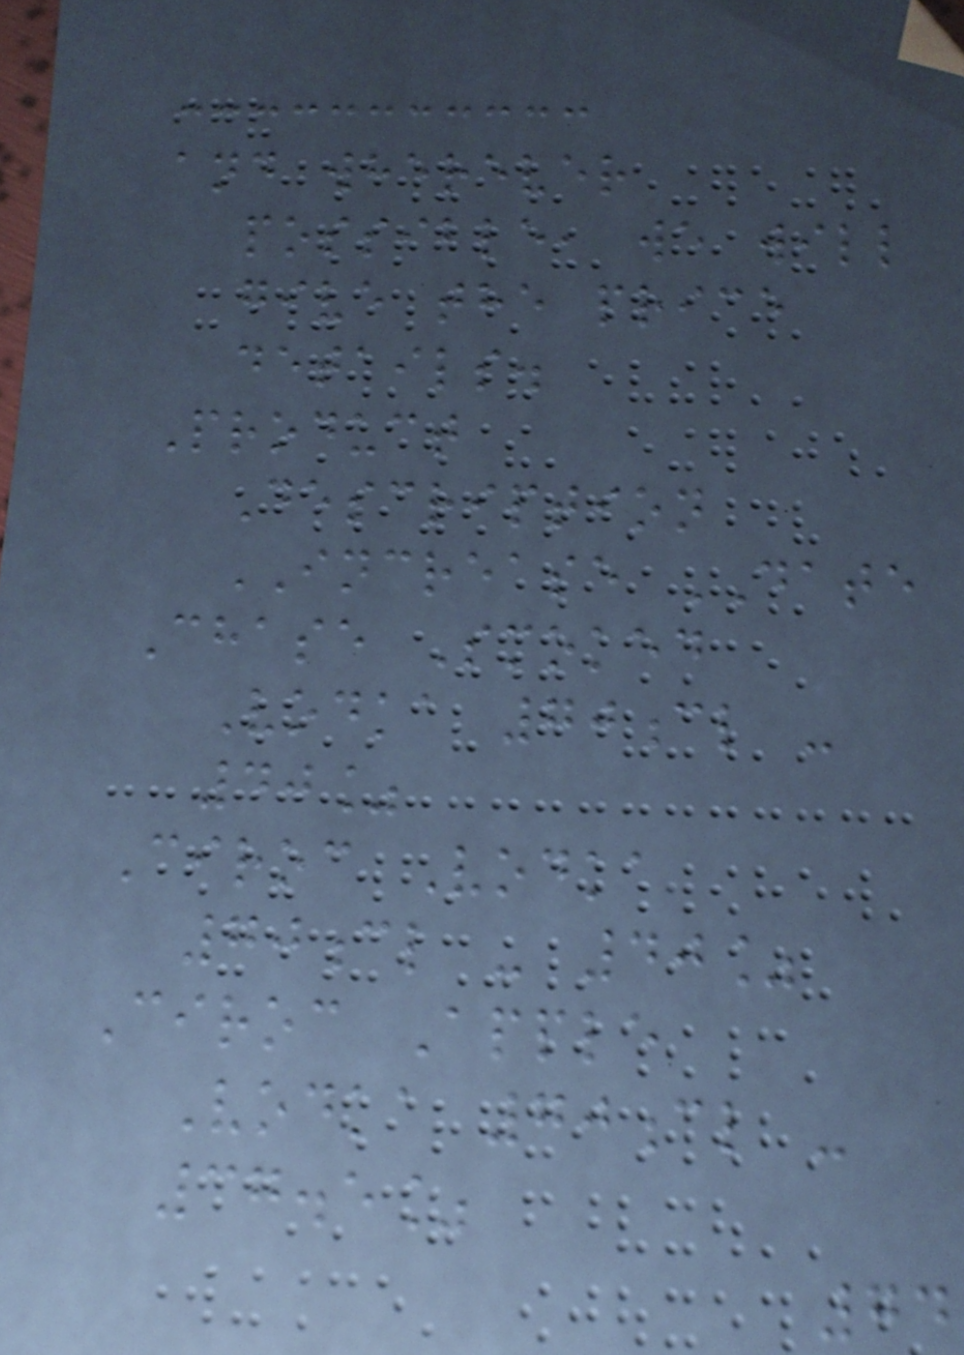and wherever
possible, we will
give the price
details.
Product
Description
INCREASE DATE
Chase Smoked
Vodka 70cl -
40%
Ciroc Vodka
70cl - 40%
Ciroc Apple
Vodka 70cl -
37.5%
74
